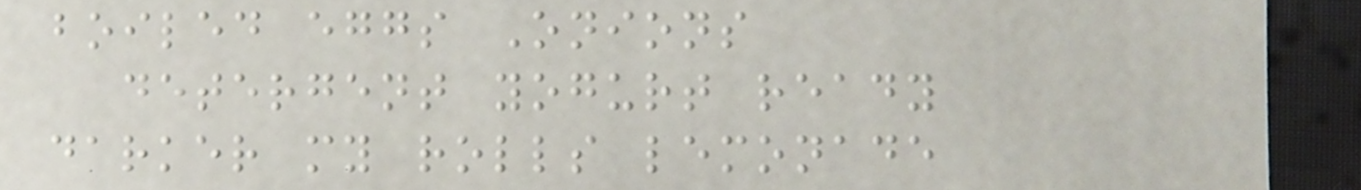boiled eggs Onions
detergent yogurt ready
darker my rolls lemonade
